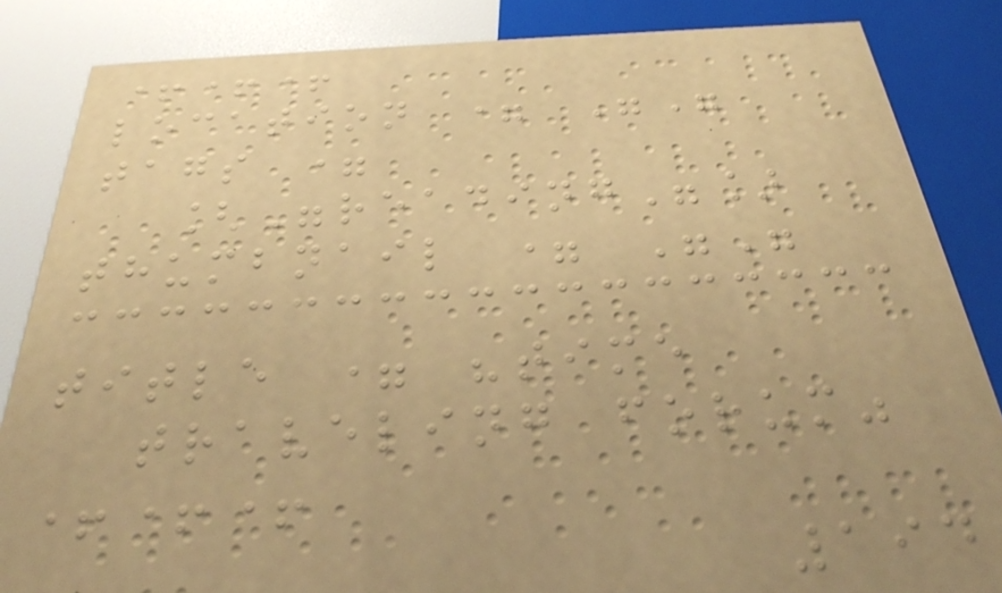+++
location = ""
tags =
["reading"]
thumbnail = ""
title = "time
traveling forum"
+++
194
